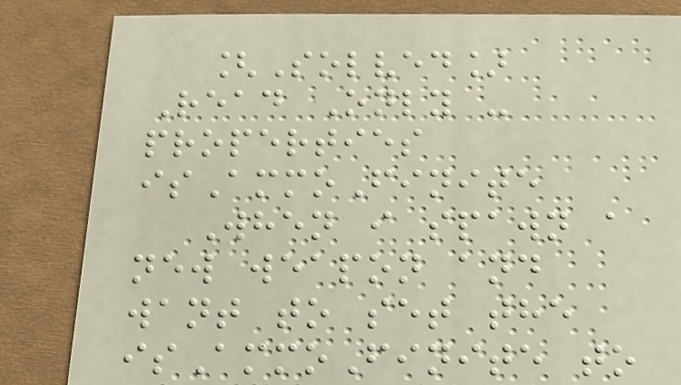[Solved]
Read Only -
properties
isAmmoFinite
When i spawn a
new weapon and
want to set the
isAmmoFinite to
